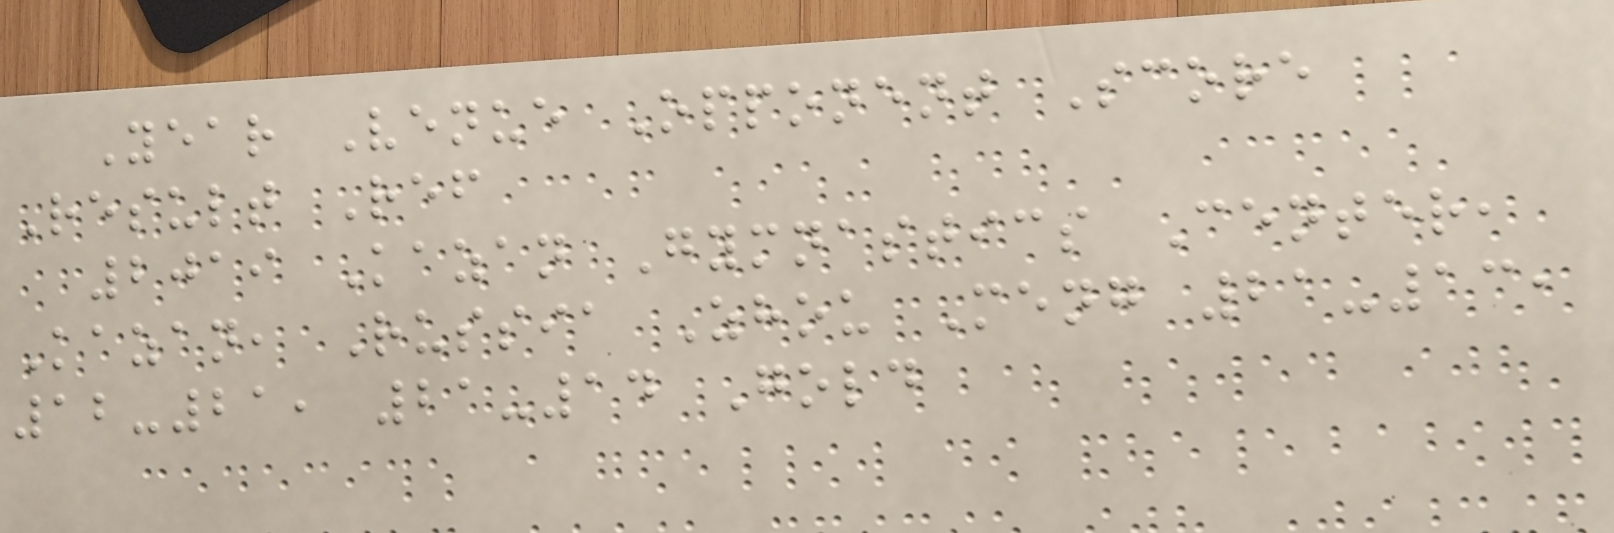Year Venue Opponent Score
Result Ref
2019 Kazan Gymnastics Center,
Kazan, Russia Zhou Meng 21-13,
12-21, 21-14 Gold
